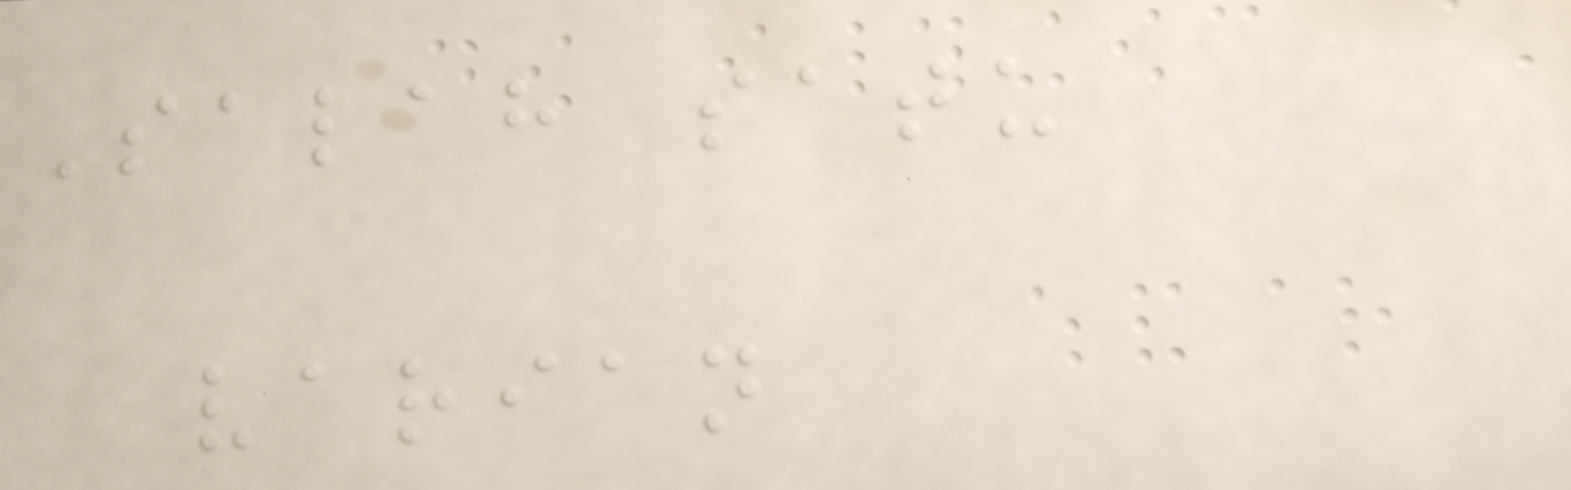Salah satu
varian
